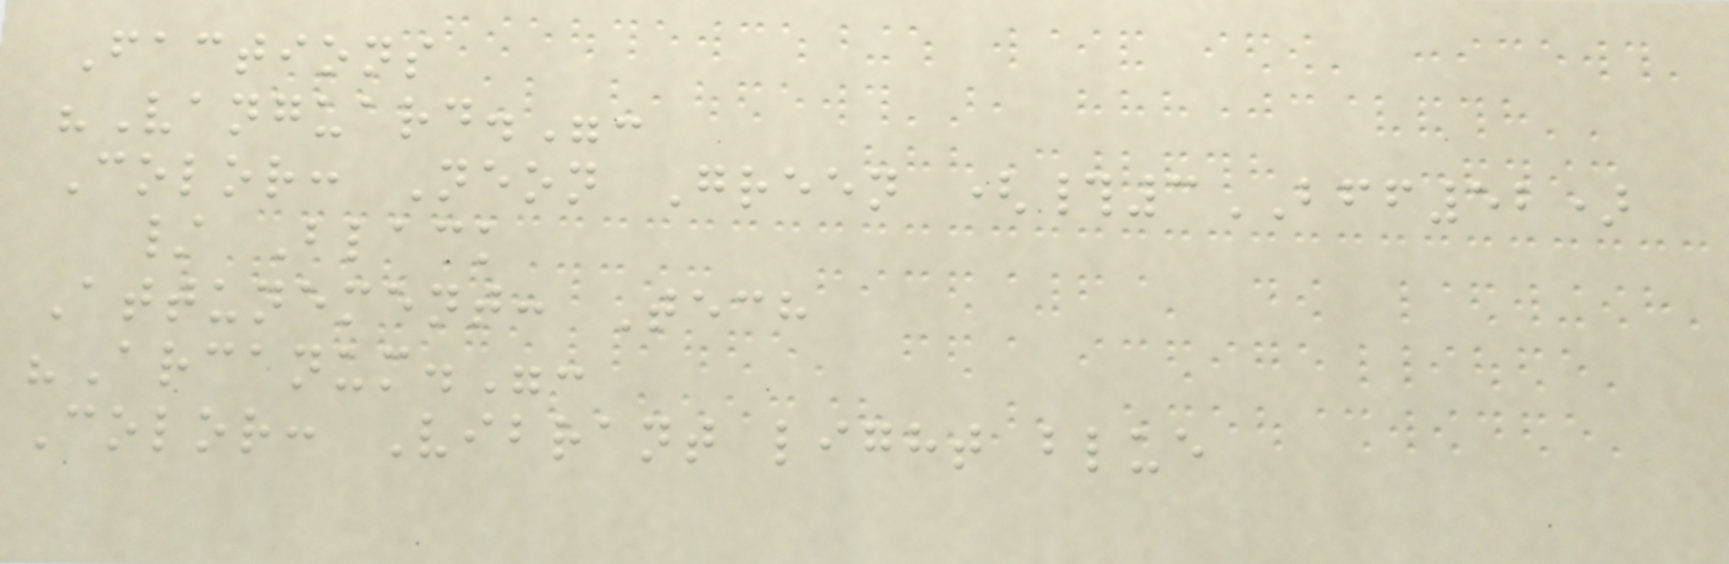Factions
"Vanguard.":
Color: Neon Green (#3BFF52)
/ Black
Attunement: Tech
"Arcanum.":
Color: Vibrant light blue
